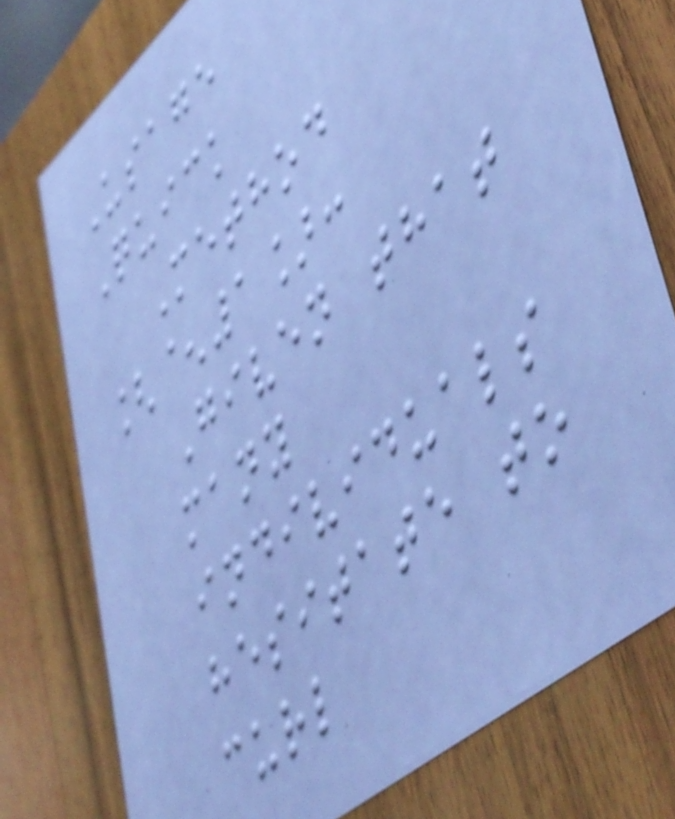Usage
Quick
Method
[^1]:
Given that
many
individuals
hesitate to
curl
